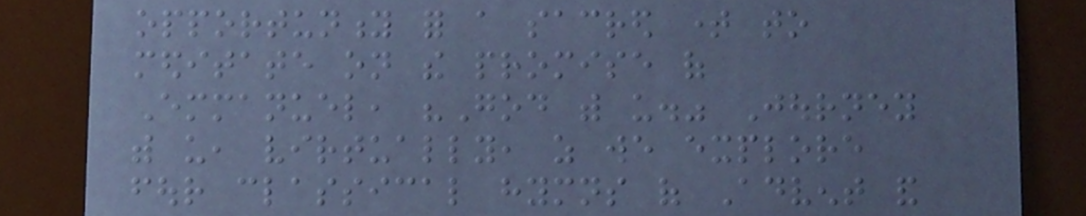opportunity for a sacred time to
meditate on the promise of
Emmanuel, "God with us." Journey
with us, virtually, as we explore
four classical hymns of Advent and
